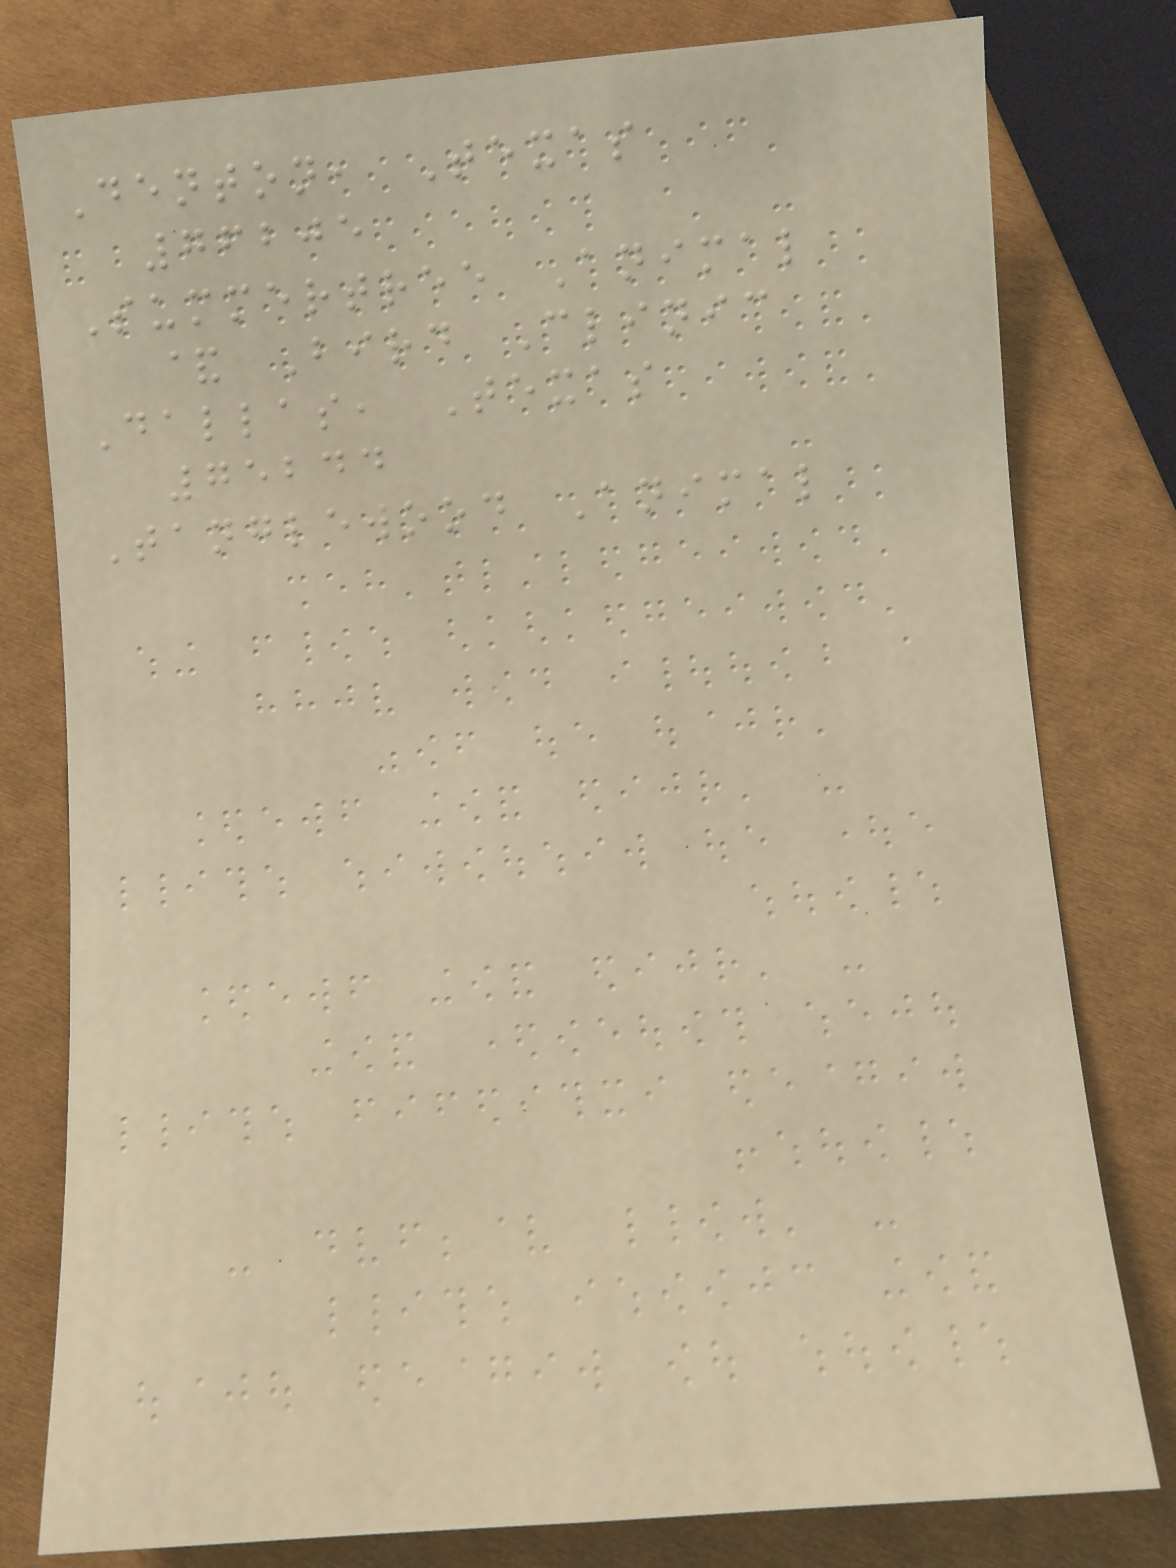Denton, Texas
76205
Summertree Animal
& Bird Clinic
Dallas, Texas
75244
Tanglewood Animal
